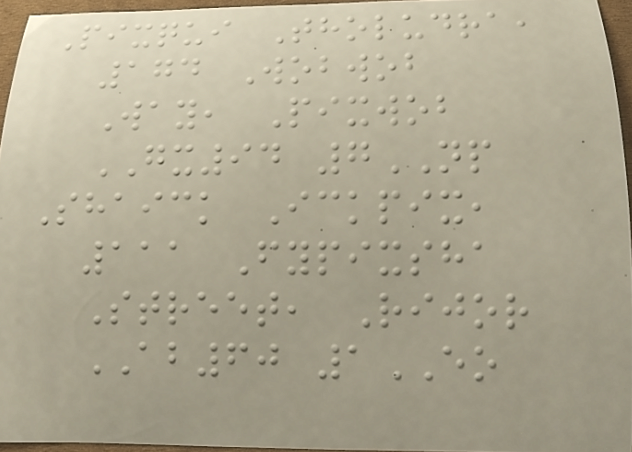Pixqui Tholudra,
174 Wobwob
Way, Pixwob
GX94 7NP
Shaick Ickpix,
111 Fypixsha
Street, Rijor
AB60 1EO
